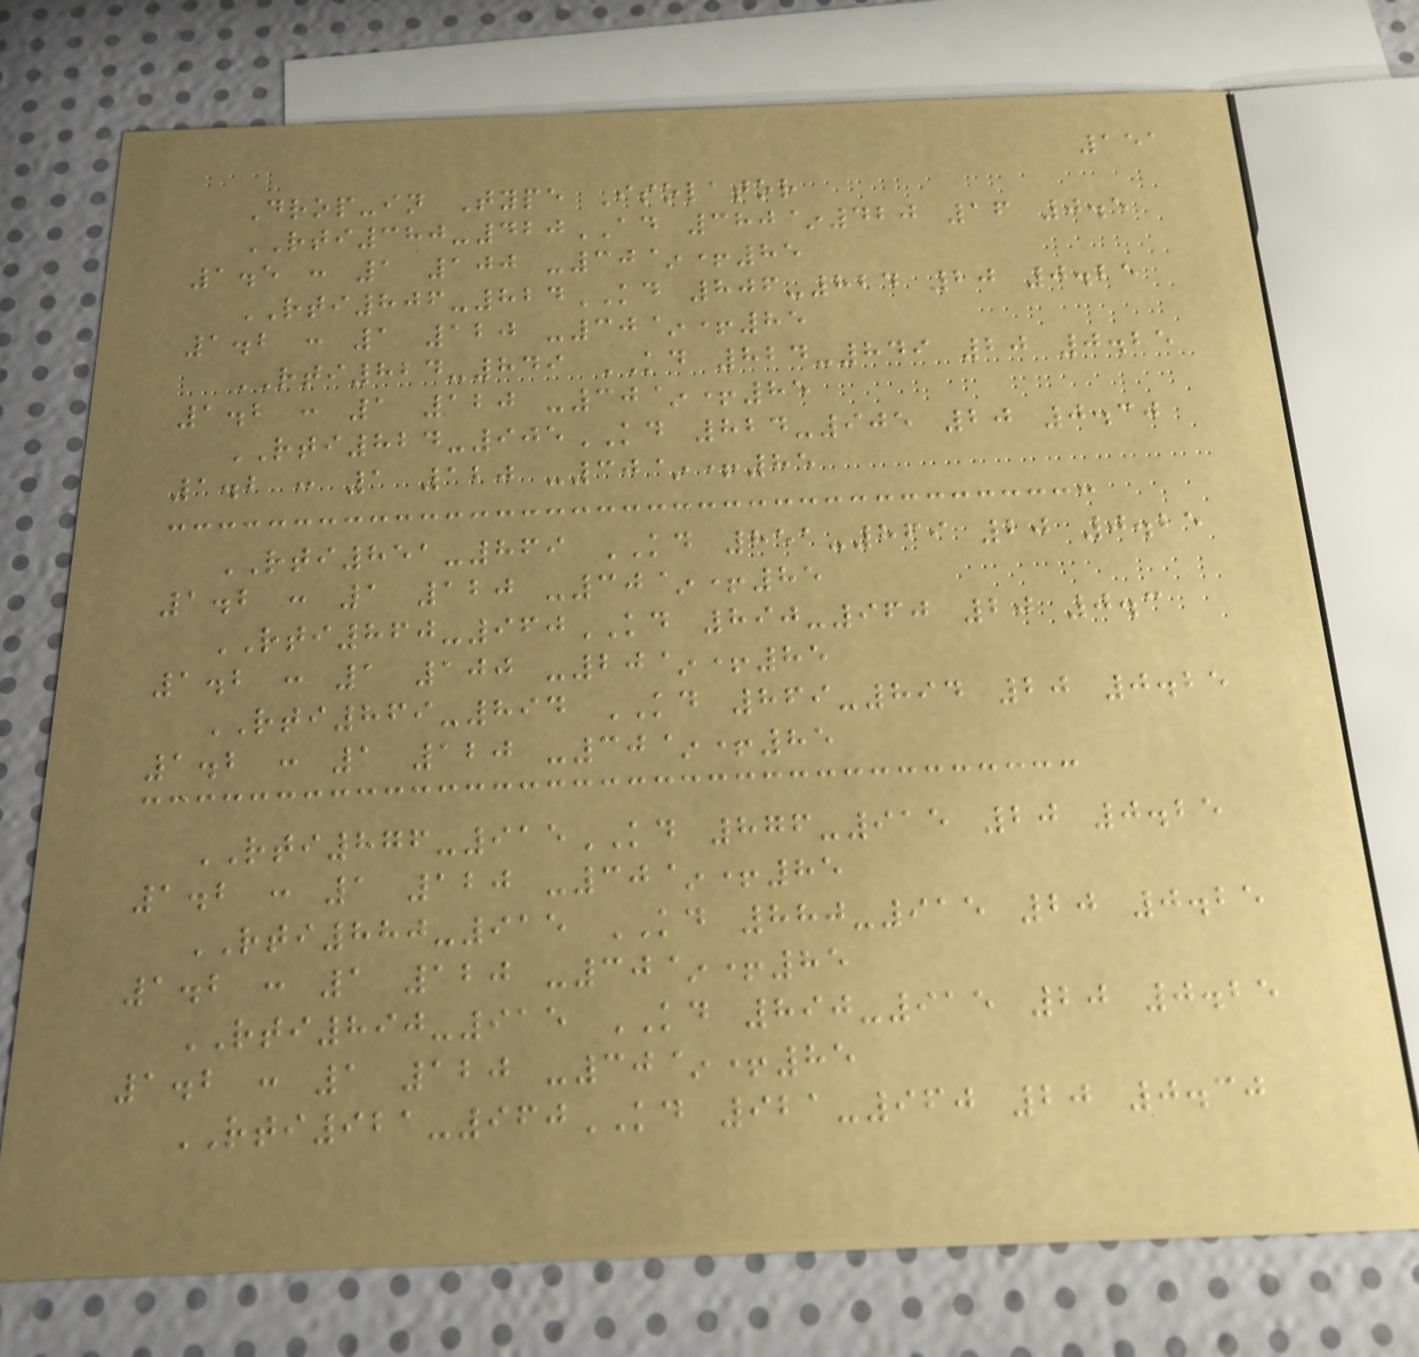151
Drop-in Type Isolator
RTI380-420AD 380~420 16 0.5
1.5 : 1 100 -30~+85
RTI806-824KD 806-824 20 0.25
1.2 : 1 120 -30~+85
RTI824-849 KD 824-849 20 0.25
1.2 : 1 120 -30~+85
RTI824-905KD 824-905 20 0.30
1.2 : 1 120 -30~+85
RTI851-869 KD 851-869 20 0.25
1.2 : 1 120 -30~+85
RTI860-960KD 890-960 20 0.3
1.2 : 1 100 -20~+85
RTI869-894 KD 869-894 20 0.25
1.2 : 1 120 -30~+85
RTI876-915KD 876-915 20 0.25
1.2 : 1 120 -30~+85
RTI880-915 KD 880-915 20 0.25
1.2 : 1 120 -30~+85
RTI890-915 KD 890-915 20 0.25
1.2 : 1 120 -30~+85
RTI921-960KD 921-960 20 0.30
